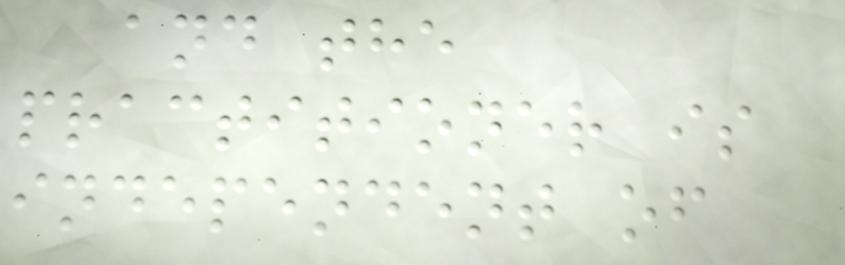and the
practitioner is
independent of
